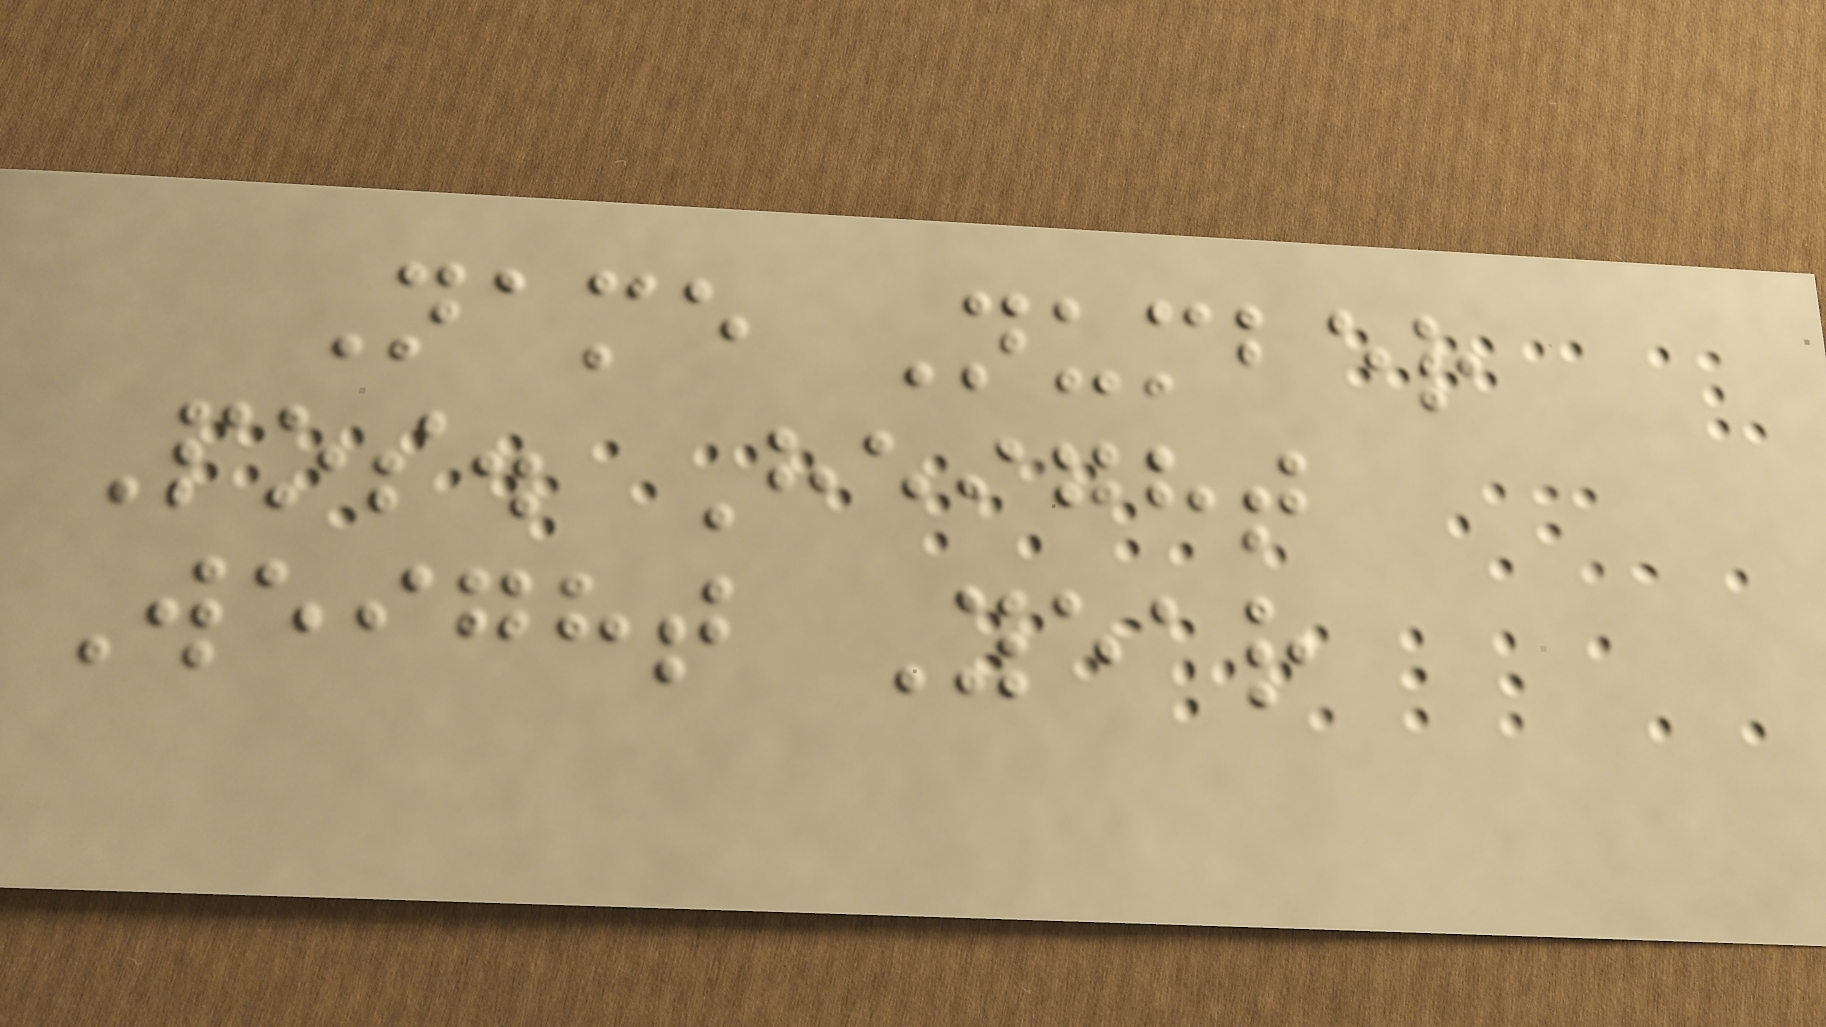Name Number
Pos. Height
Weight Year
